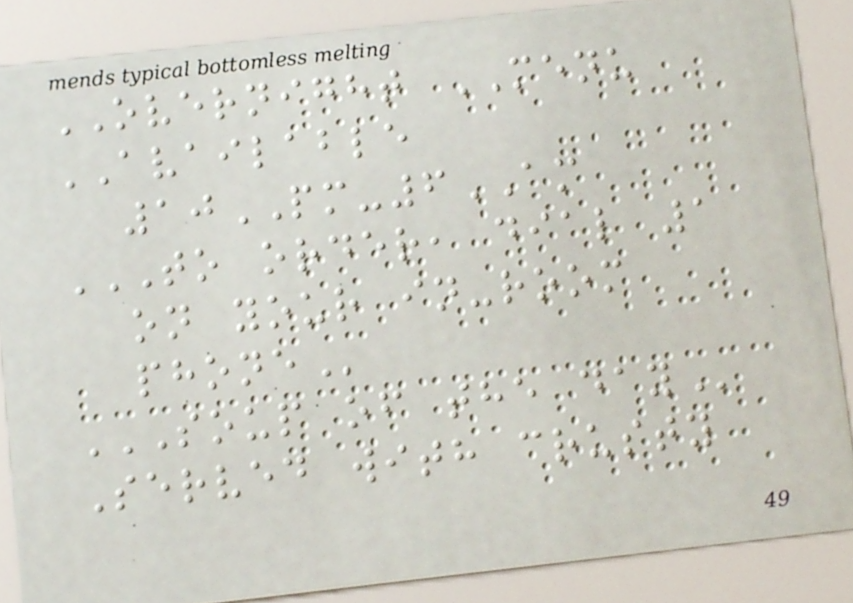OVERNIGHT MENU
AVAILABLE
10PM-6AM
TO ORDER, DIAL 1
ON YOUR IN-ROOM
PHONE
SOUP OF THE DAY
Served with crusty
